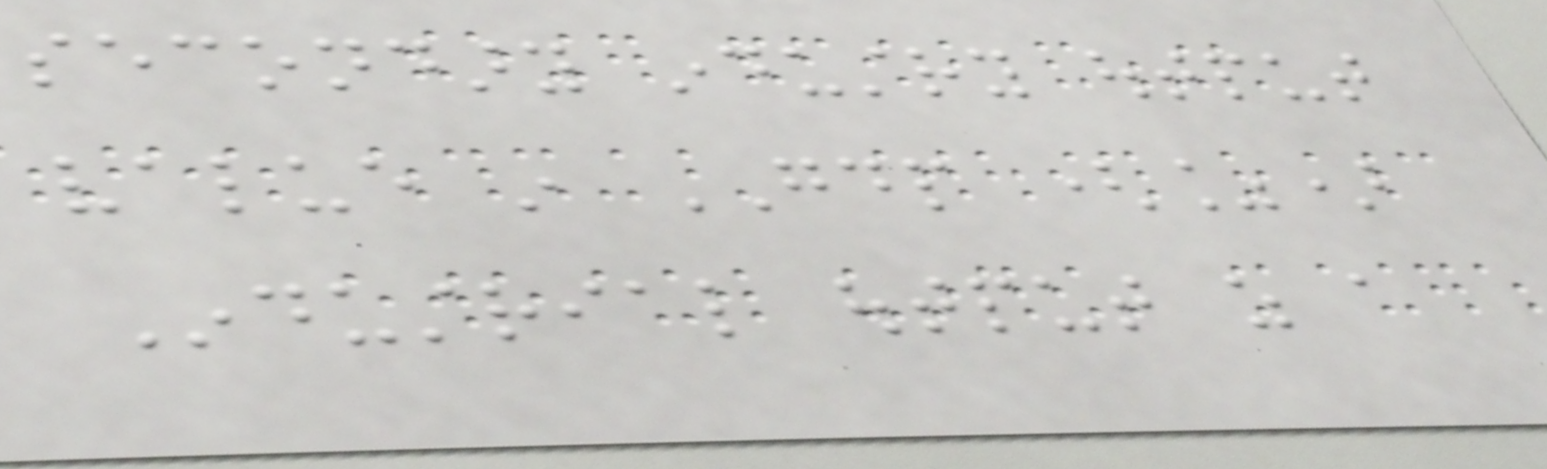secondary industry output
value in GDP (%)
Industrial output as a
